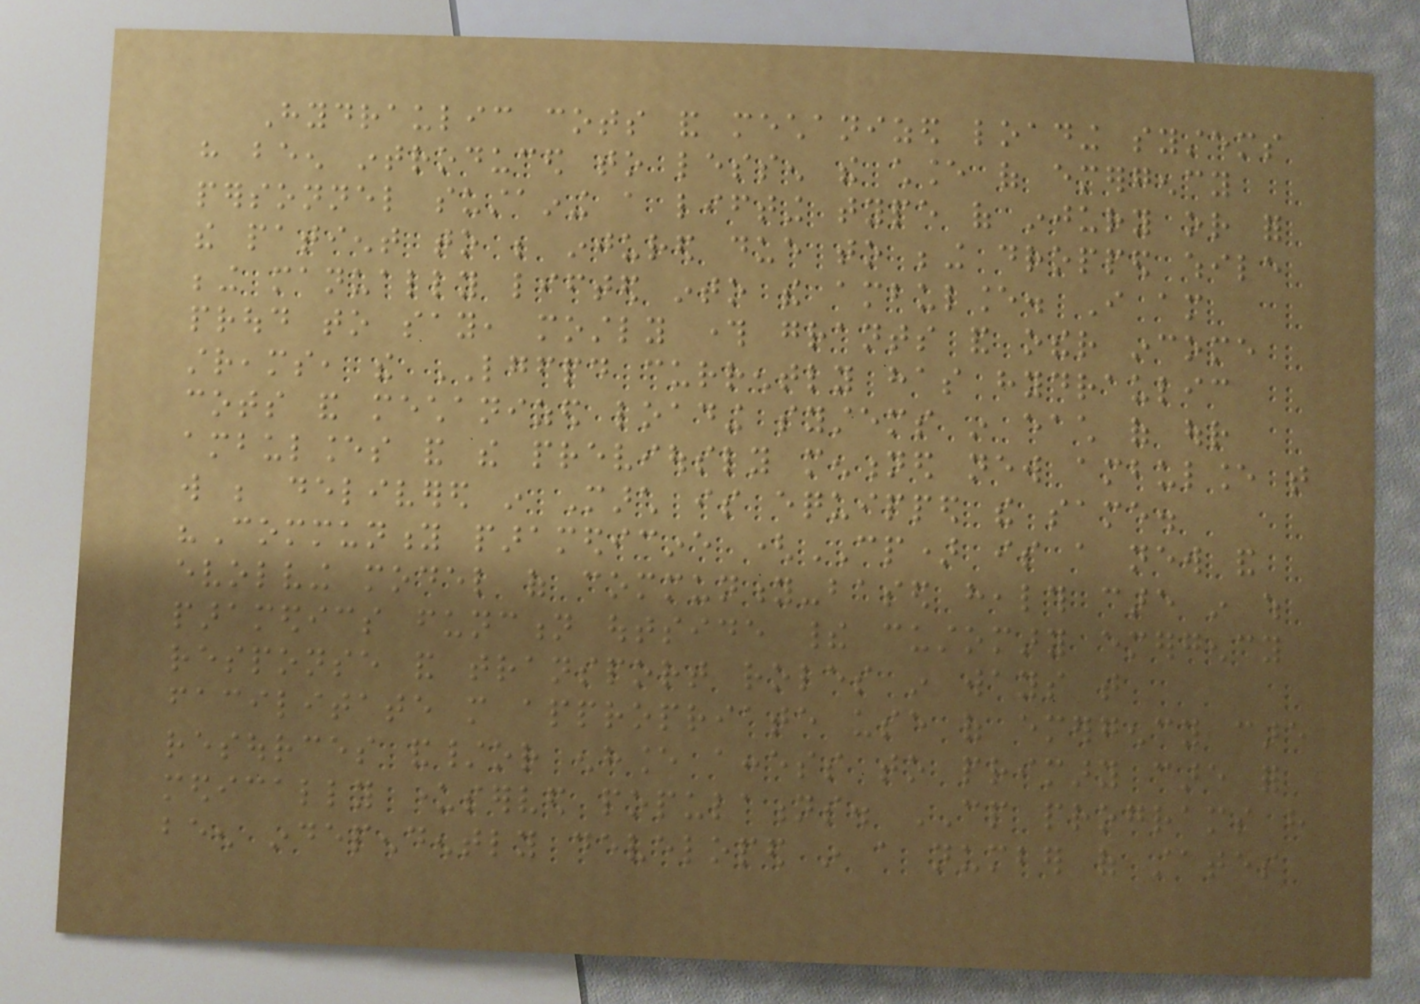Hydraulic cots and mechanized loading systems
have been introduced to lessen the chance of emergency
personnel sustaining a lifting type of injury or for
the patient to be injured due to being dropped while
being manually lifted into the ambulance. I am
proud to say, mostly through grants and other income
streams, the LGFPD currently has hydraulic
cots and mechanized loading systems in each of our
ambulances and the previously mentioned new ambulance that
will be delivered in March is equipped the same.
"Community paramedicine (CP) is a new and
evolving model of community-based health care in which
paramedics function outside their customary emergency
response and transport roles in ways that
facilitate more appropriate use of emergency care
resources and/or enhance access to primary care for
medically underserved populations. CP programs have
been independently developed in a number of states
